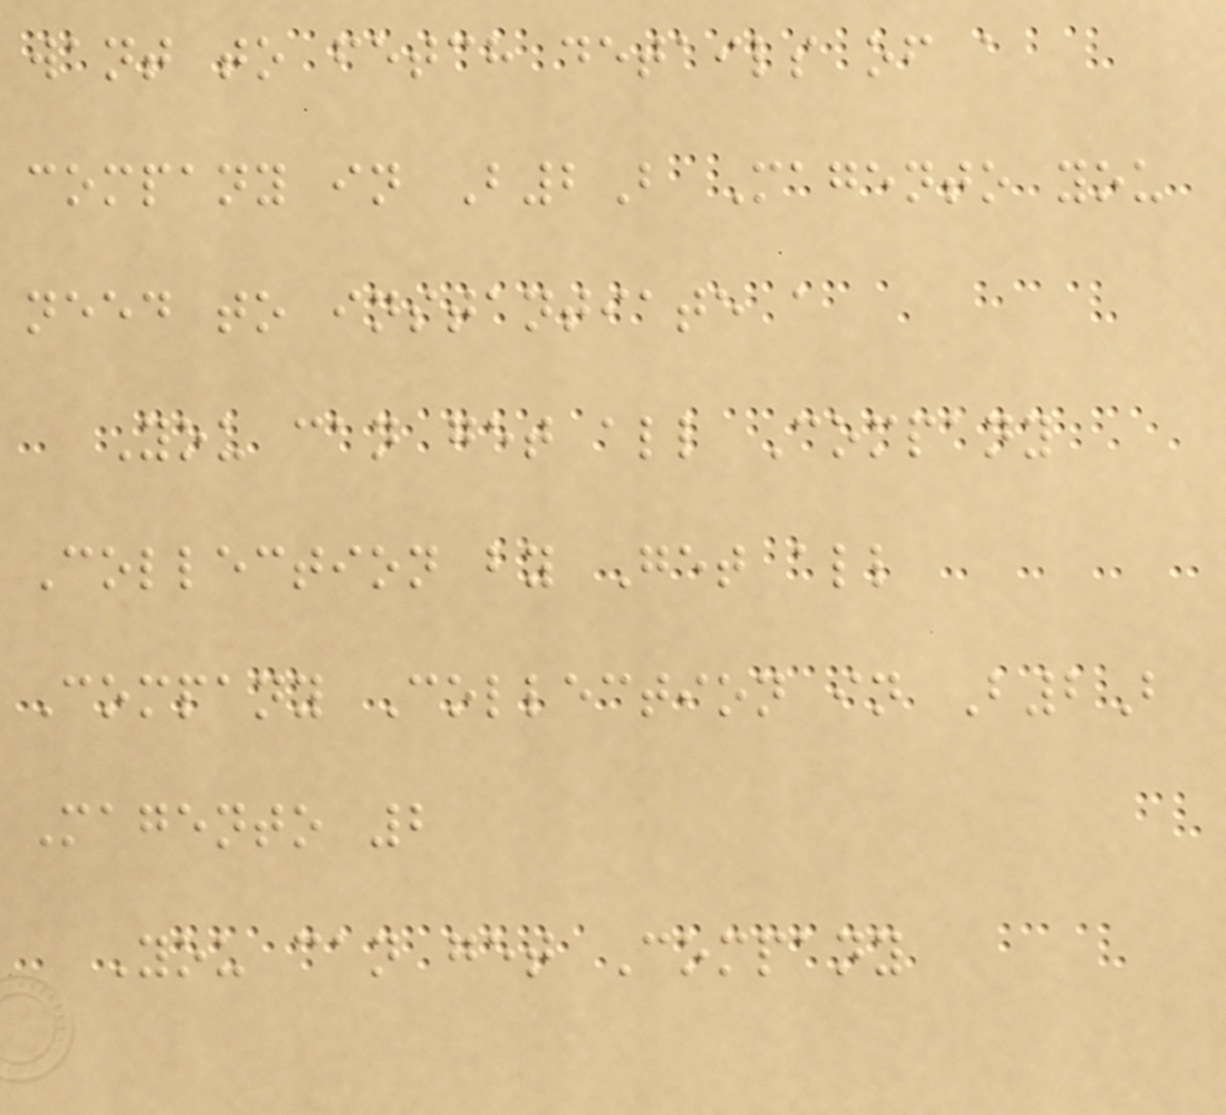want to fetch details of a
company in B2B Magento you
need to instantiate a
You can get all Company
Collection by Get all
Company Collection in B2B
Magento 2
You can get Company
